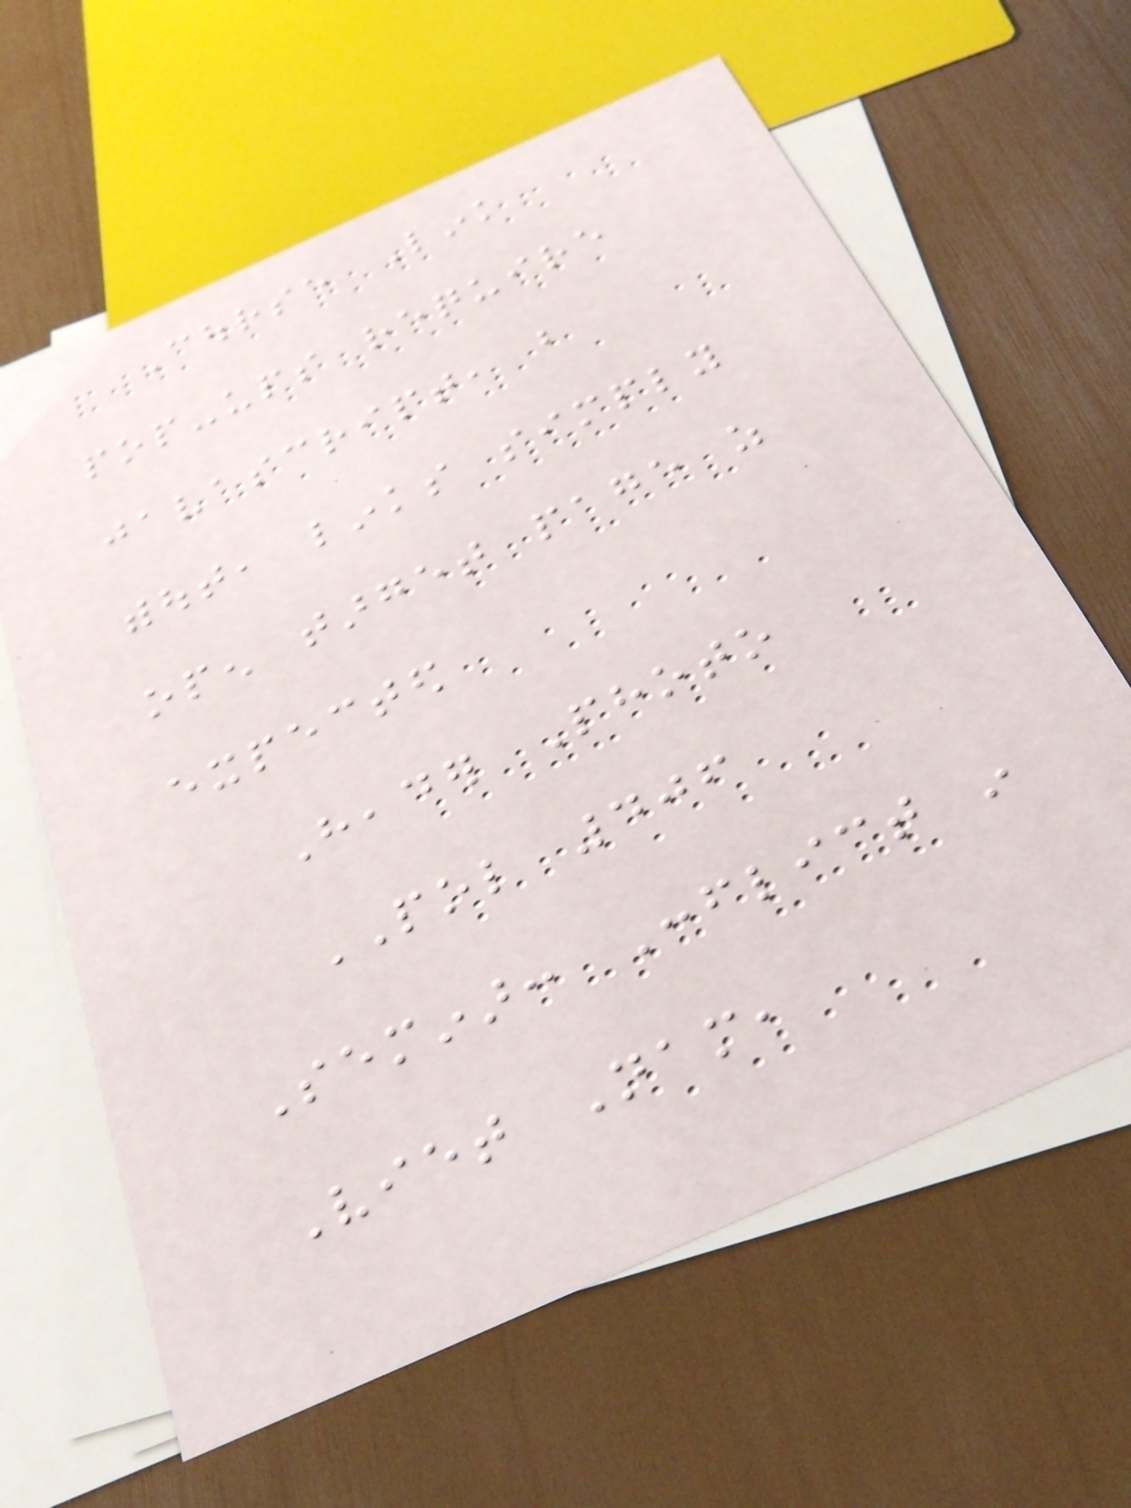Course Link
pop-ups require
javascript, but
without, links simply
open target page as
expected
Header Photo
POL 406
Seminar: Conflict in
Viet Nam,
